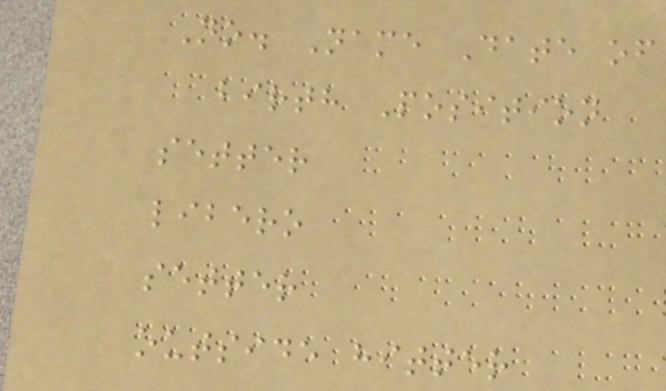No. Name Date of
birth Position
setter
libero
setter
outside hitter
